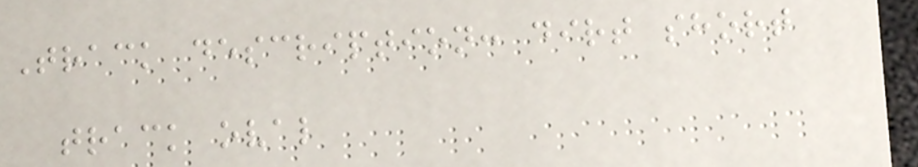Track description: dirt short
track oval
